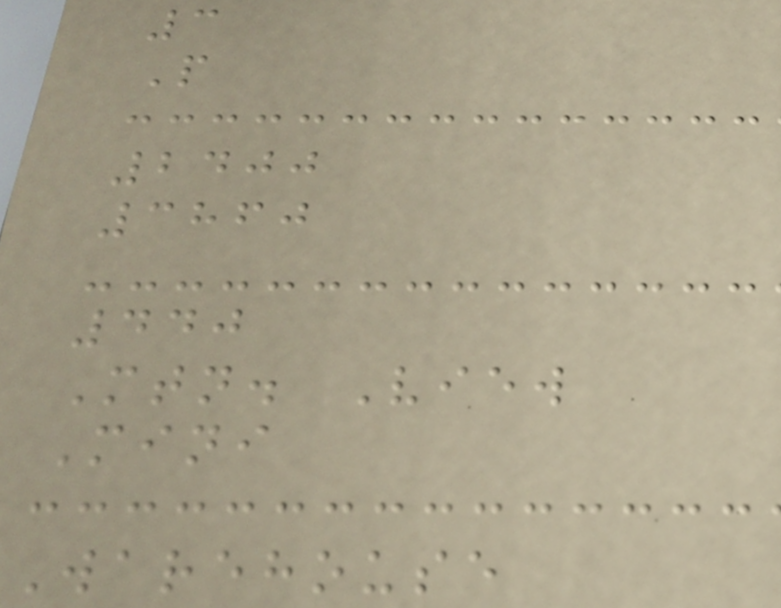3
P
2400
3860
440
Mtn. View
Mini
Warehouse
